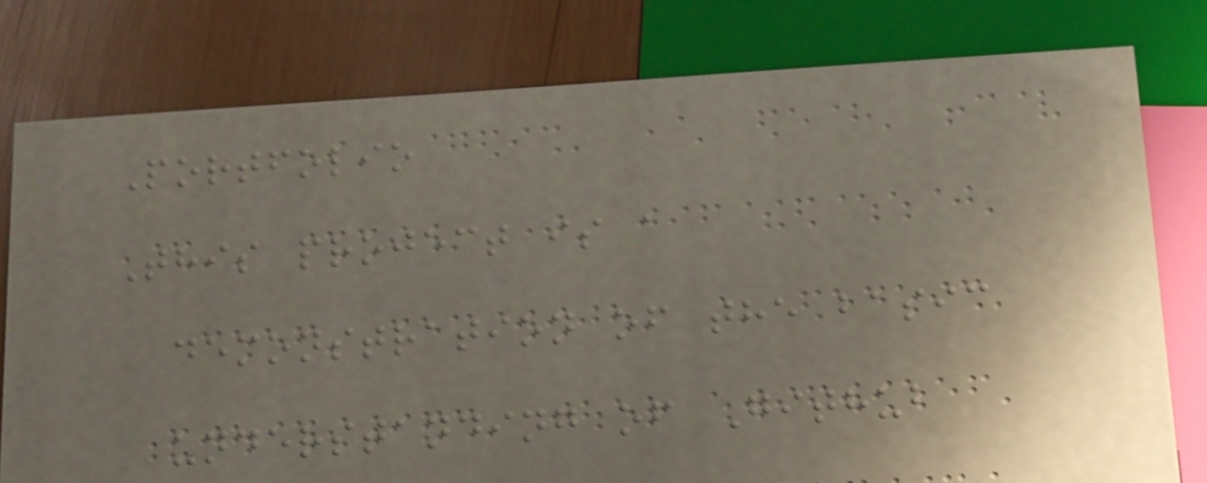Portfolio
This project is a
demonstration of the basic
understanding of Github
